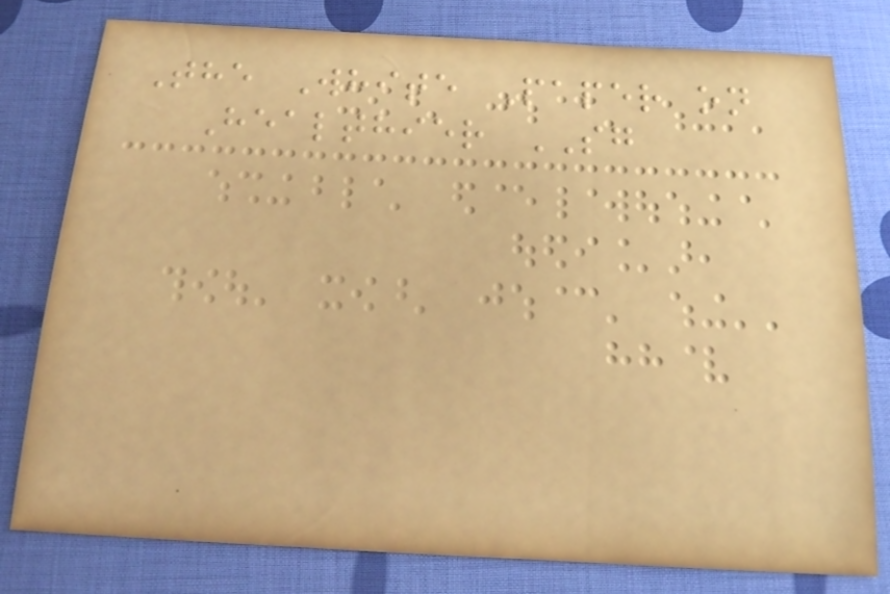The White Paper on
Healthier SG
